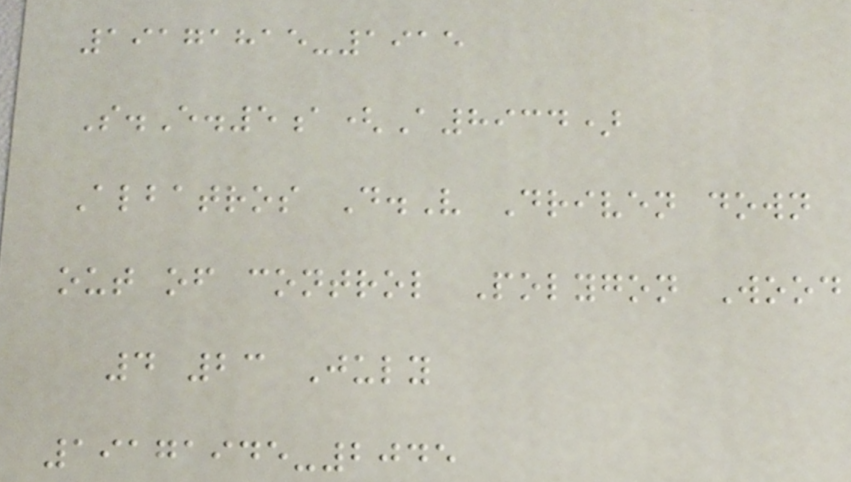19171815-1915
S.E.5a(A8934)
Albatros D.V Driven down
out of control Polygon Wood
4 23 July
19171945-2045
